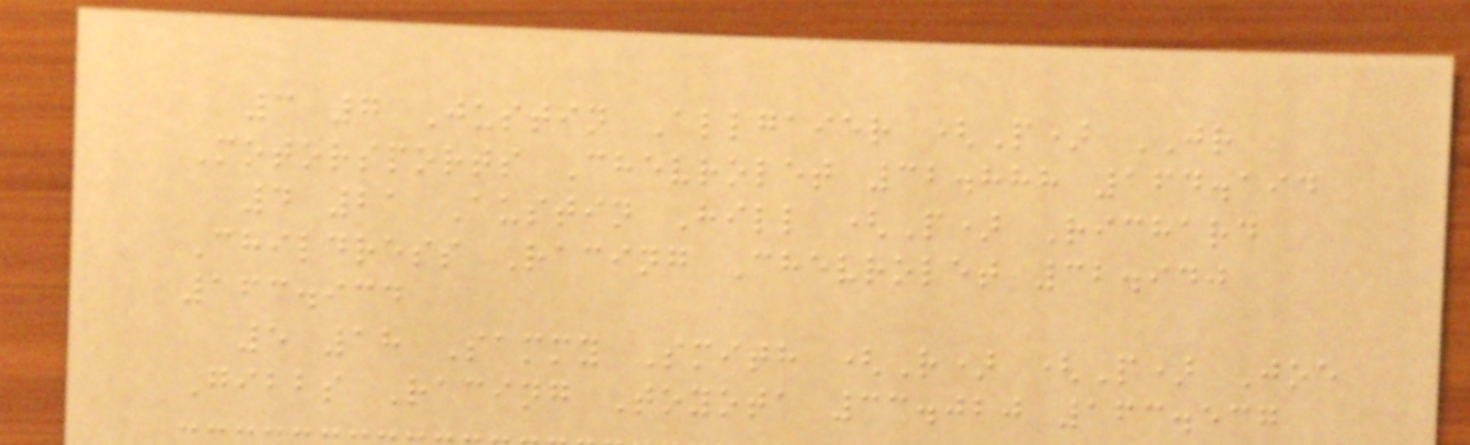3 7 Justin Allgaier (P) JR
Motorsports Chevrolet 32.888 164.194
4 21 Austin Hill (P) Richard
Childress Racing Chevrolet 32.940
163.934
5 18 Sammy Smith (R) (P) Joe
Gibbs Racing Toyota 33.020 163.537
